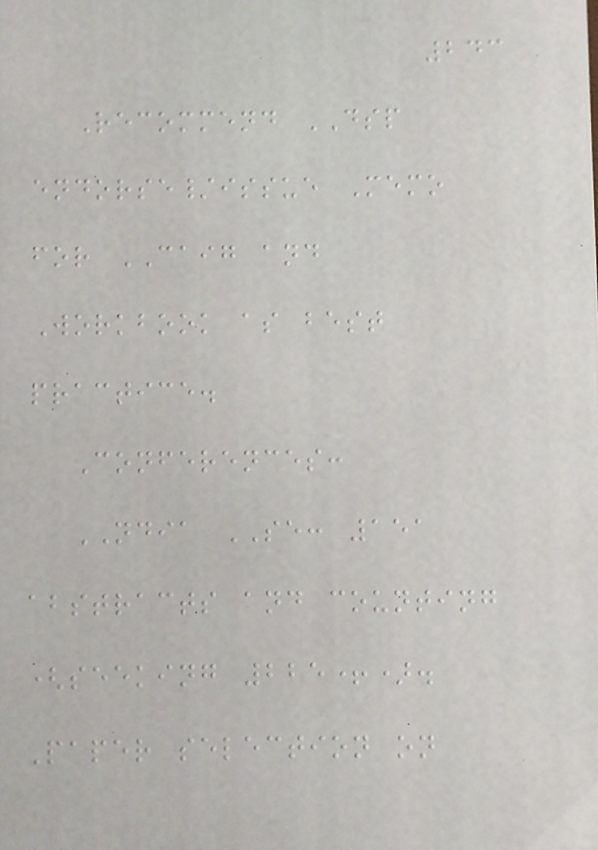243
Recommend DSP
endorse/issue Memo
for CAIG and
Workbook as best
practice.
Conferences:
NDIA SE: 151
abstracts and counting
(seeking 225+).
Paper selection on
